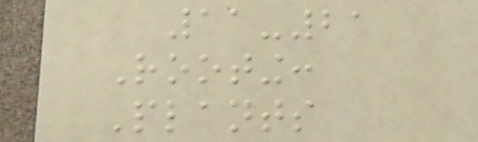11-21
Rooting:
Plants
